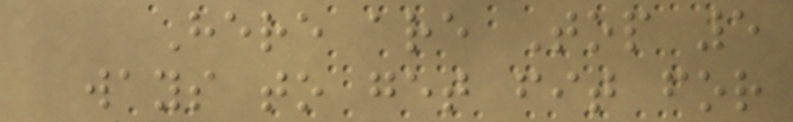Here are Top 5
ways to get fit for
